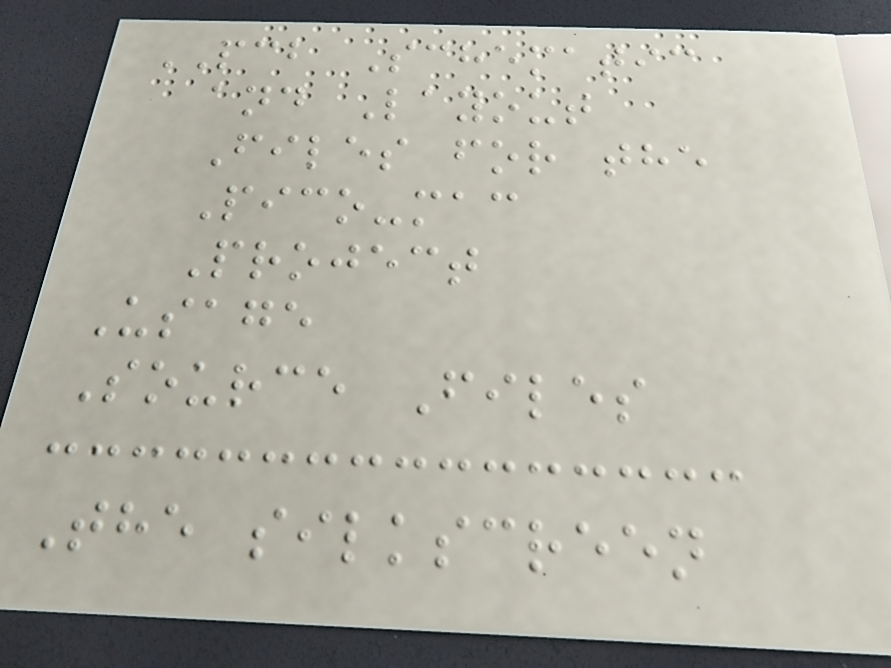PCB Schematic
and Layout
Files for the
Pico-mac
Project
Usage
Source Files
The silkscreen
